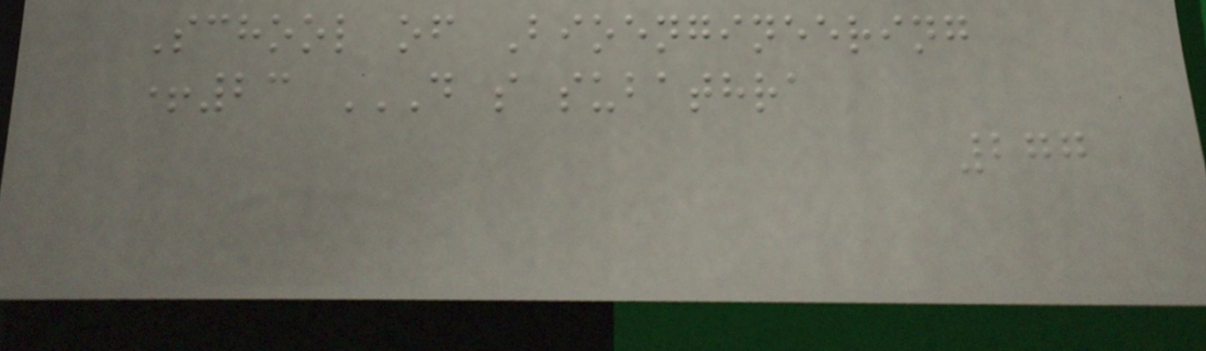School of Bioengineering
+23 D S SUBATHRA
277
